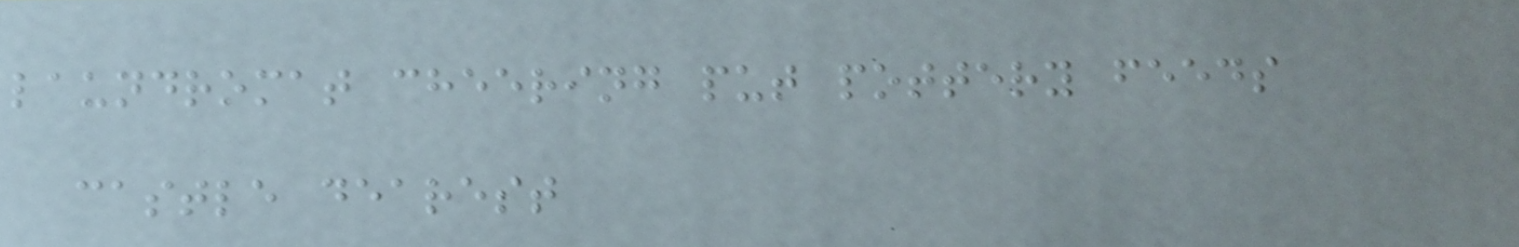laundromat cheering put pottery feeds
castle dearest
